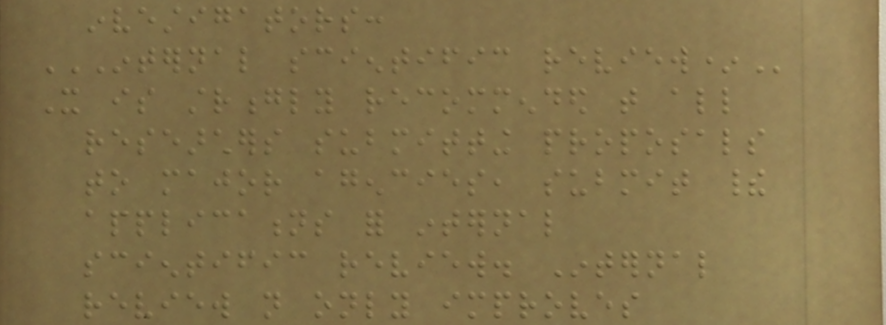investigators:
INTERNAL SCIENTIFIC REVIEW*
It is strongly recommended that all
researchers submitting proposals
to major agencies, submit their
applications for internal
scientific review. Internal
review not only improves
